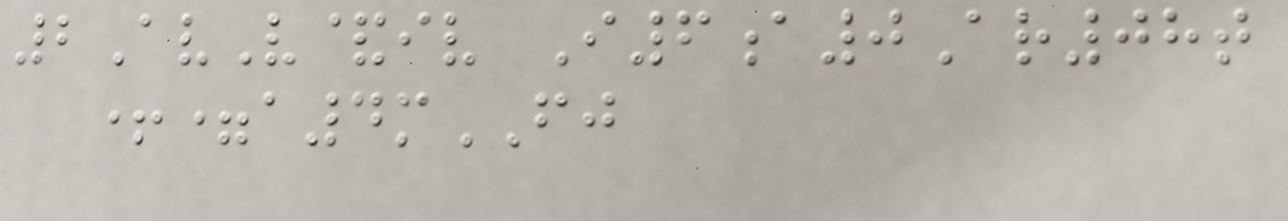2AvV&iv I6a0Ar08t
+=a4mFJ
